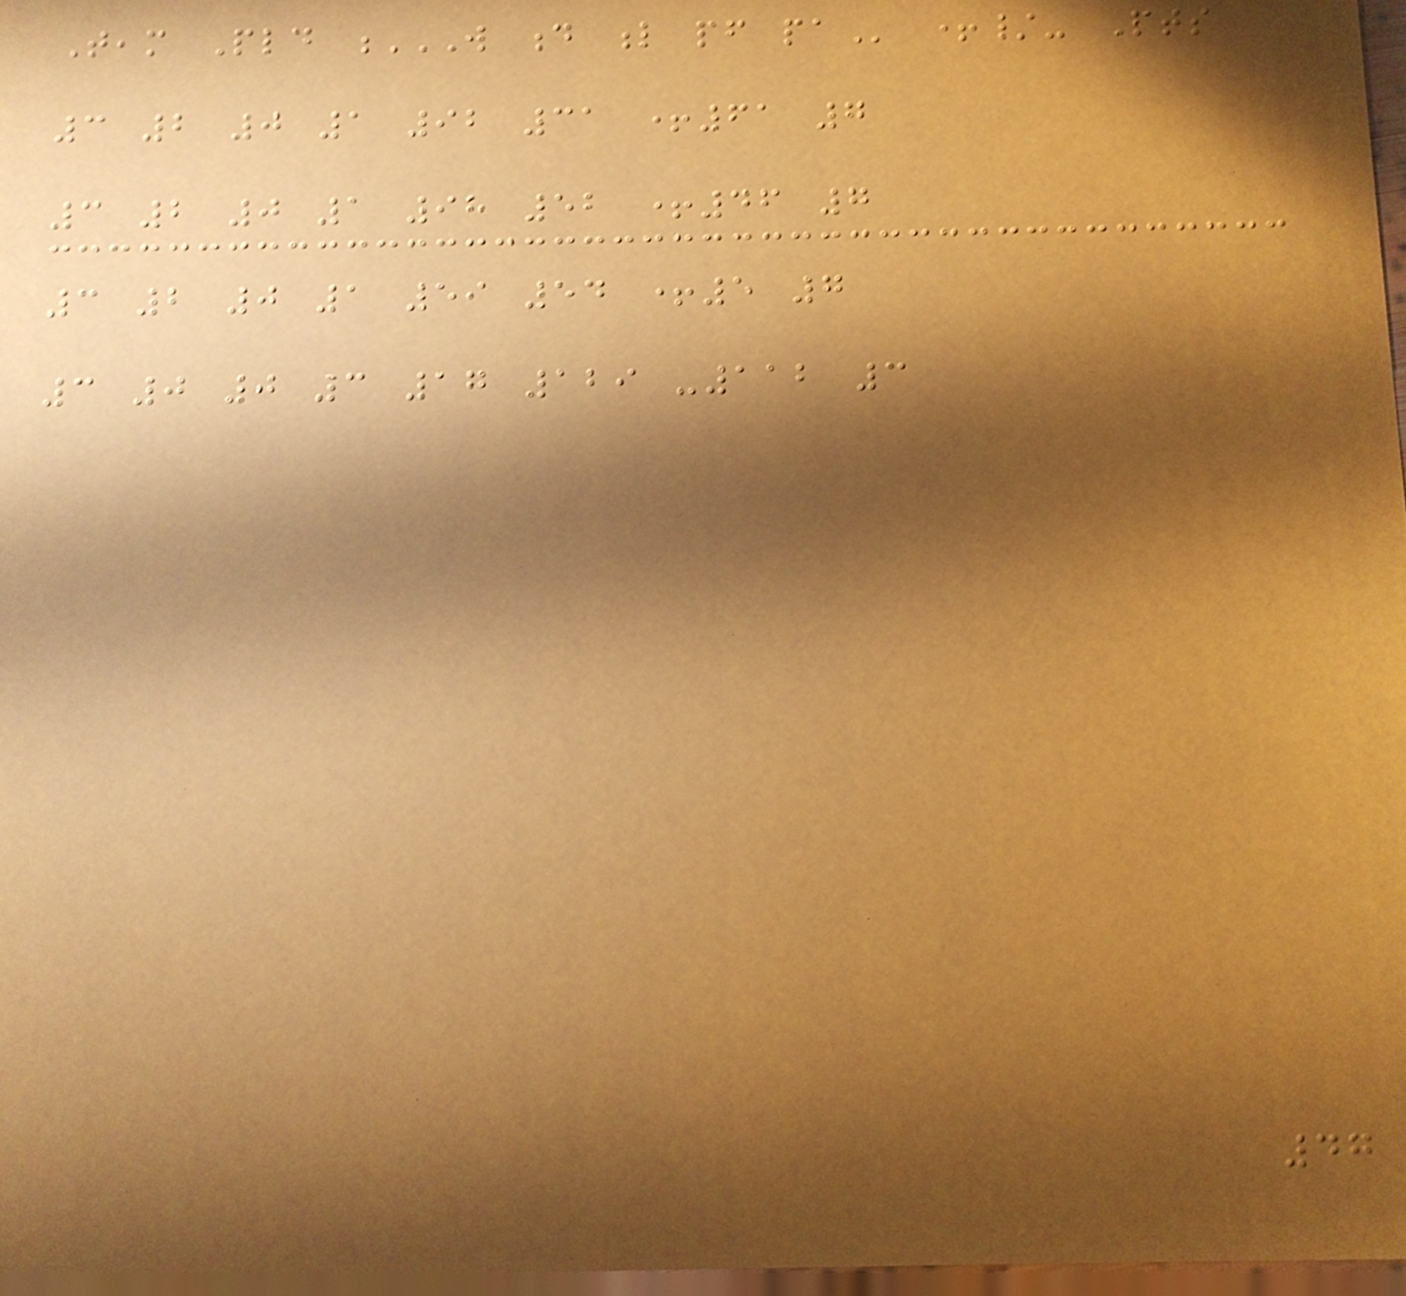Team Pld W D L PF PA +/- Pts
3 2 0 1 92 31 +61 7
3 2 0 1 98 52 +46 7
3 2 0 1 59 54 +5 7
3 0 0 3 17 129 -112 3
47
